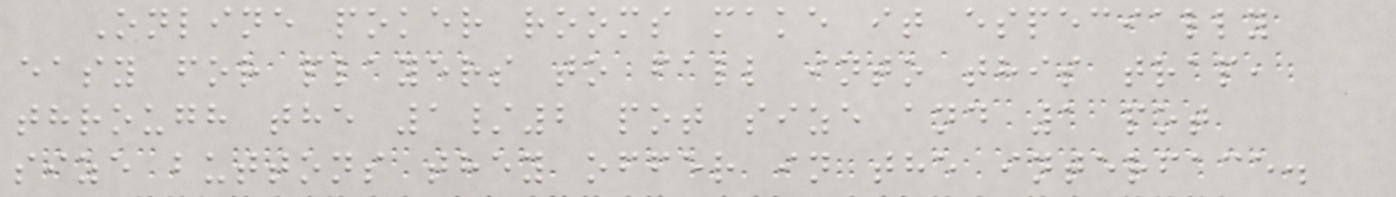Online poker rooms make it especially
easy for players to fall into this trap,
through the 1/2 pot size and 1 pot
size buttons they offer in the interface.
